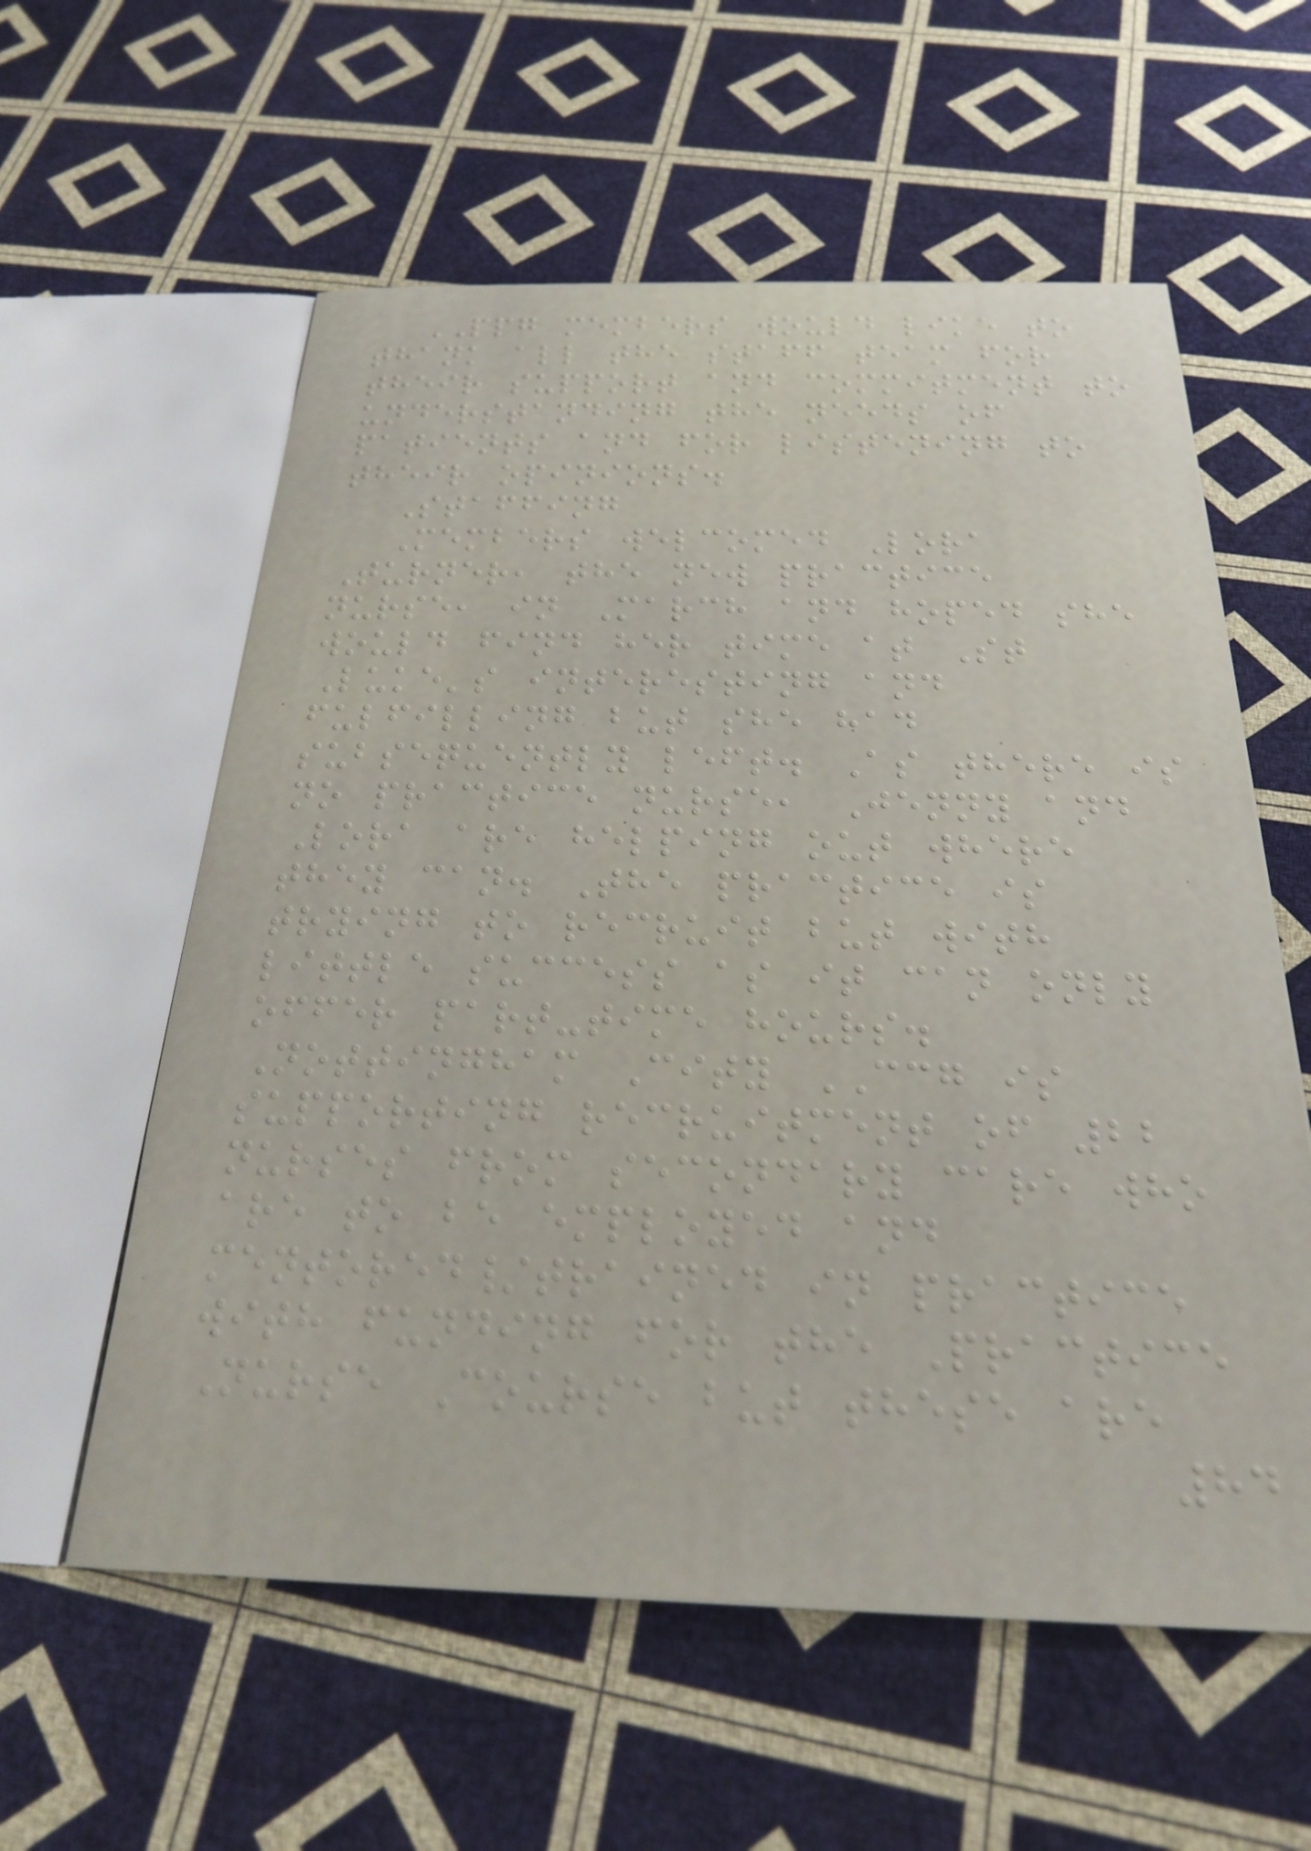PPG members would like to
thank all the staff team for
their support and commitment to
understanding the needs of
patients and for listening to
their opinions.
Staffing
Members welcomed Lora
Turner, the new practice
nurse, in March and hoped she
would find her time at St
Luke's interesting and
fulfilling but she had
subsequently left. As there is
no practice nurse, Jenny and
Lora are helping out where
they can. The practice is
trying to recruit but with
little success as it can only
offer part-time hours.
Nottingham City CCG is
supporting recruitment of 22
nurses from secondary care who
are to be employed and
mentored/trained in practice
with funding for the Practice
Nurse Course but these are
84
